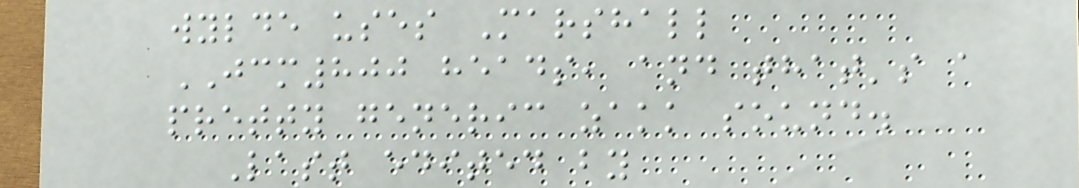wylde uses Marshall
JCM800 heads, and that's a
pretty generic zakk sound.
Last edited by
